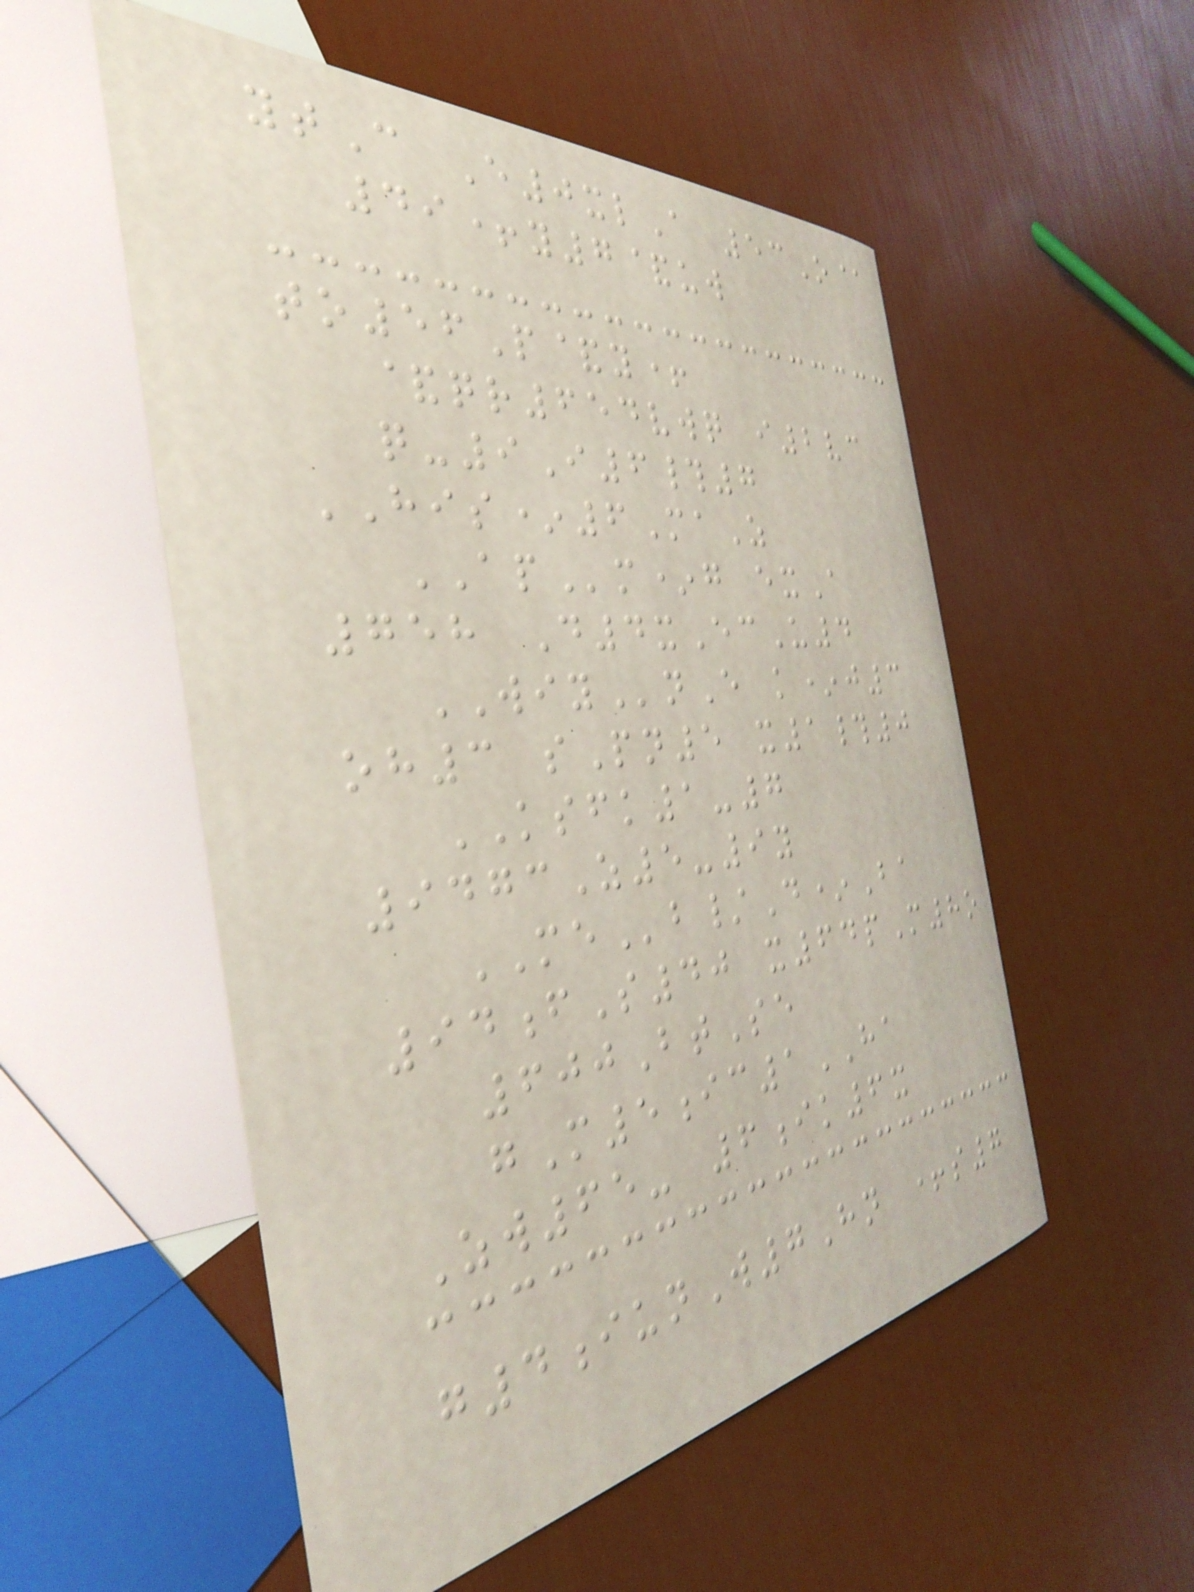ytC E0xlA 53O@
49+y7&uw
to56P&y+
&qr654vwq i2vc
q-9I6#7
HIS*6MaZ
APm*g exA
758 D4xEcU4
WIYnE k*j3
oh3 sPn5 x1#0
KSFK1-7
9473Z5-9y
MEb/D*Ba
94fS40 x64pM8o
600BtSe
gM5ic1HA
Zw65- 6ik6x
g4iunW7Hn +s7
